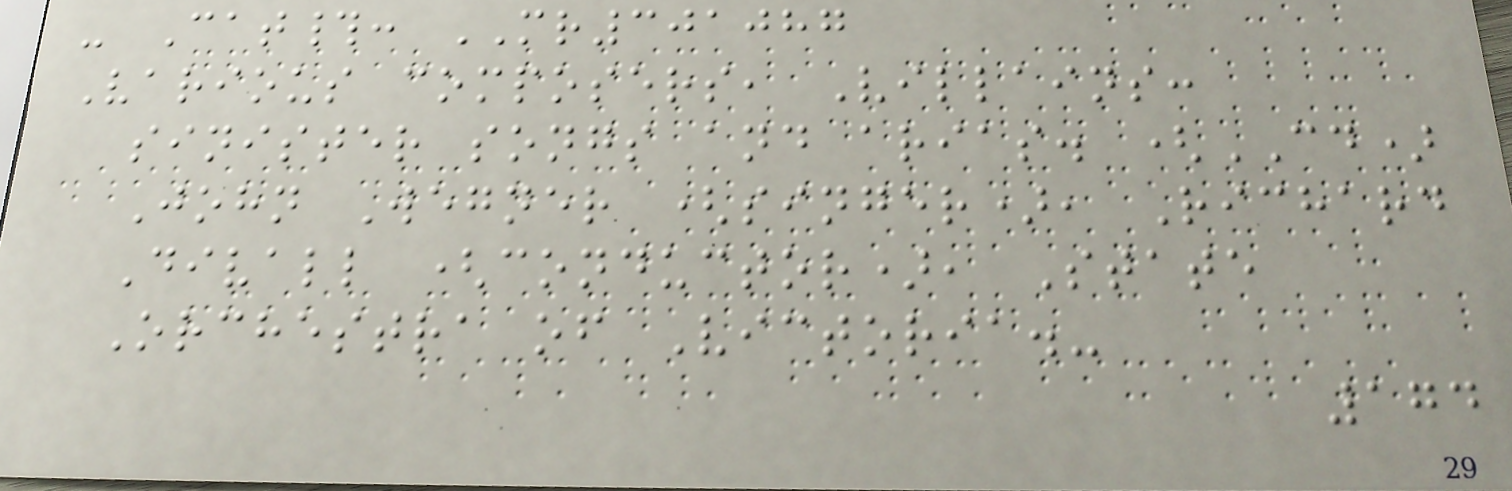- Cat#: MR301087
Various composers, Villains:
sinister songs and arias. (CD)
John Wegner (singer), Richard
Divall (conductor), State
Orchestra of Victoria.-
174
